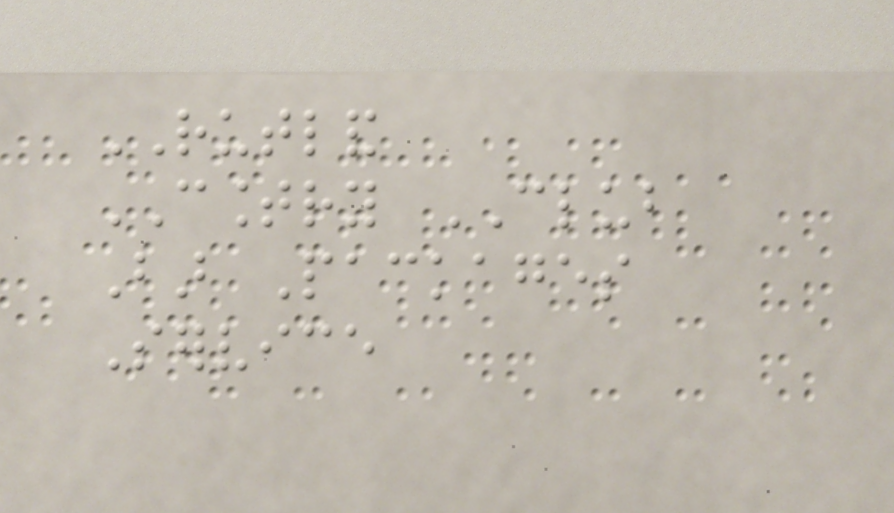RUTLAND
COUNTRY CLUB
Bar Packages
Service
